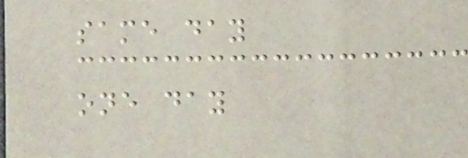same day
one day
